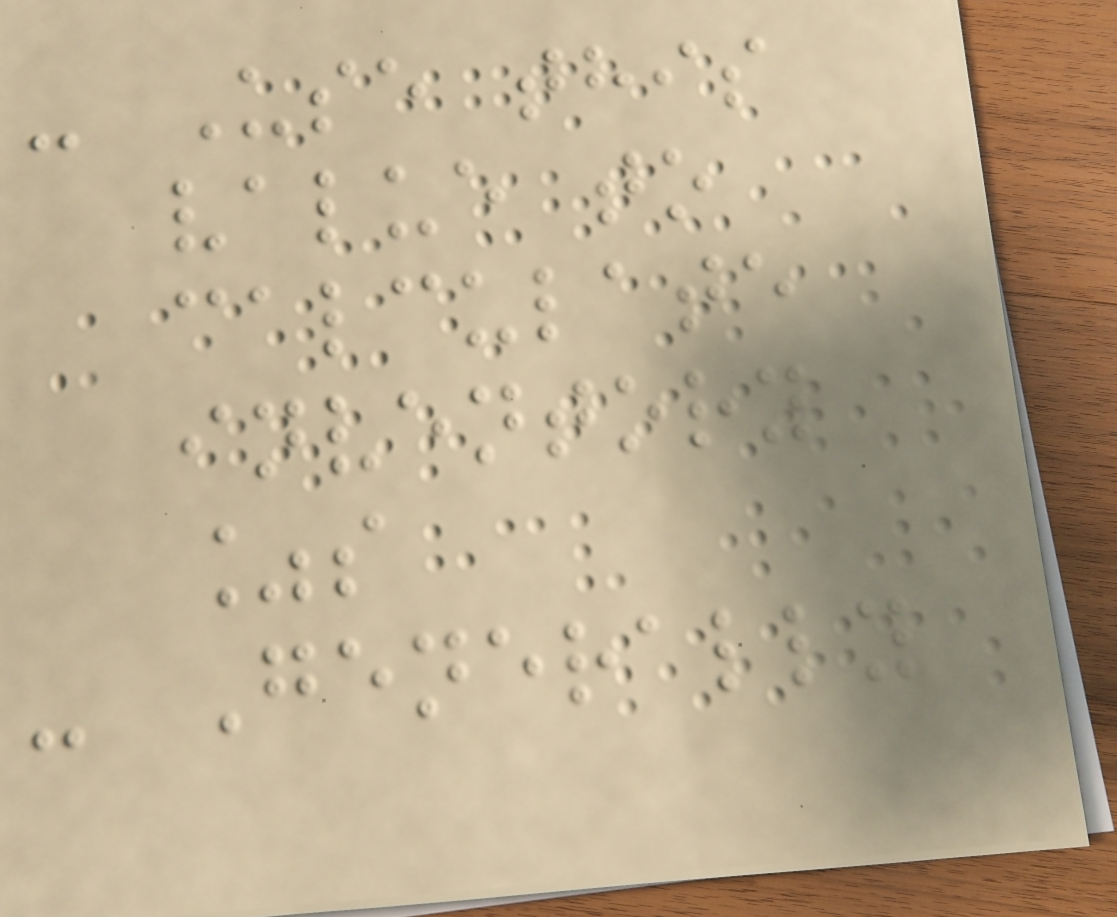- Use this
value to
calculate
inventory
%s
- Generally
